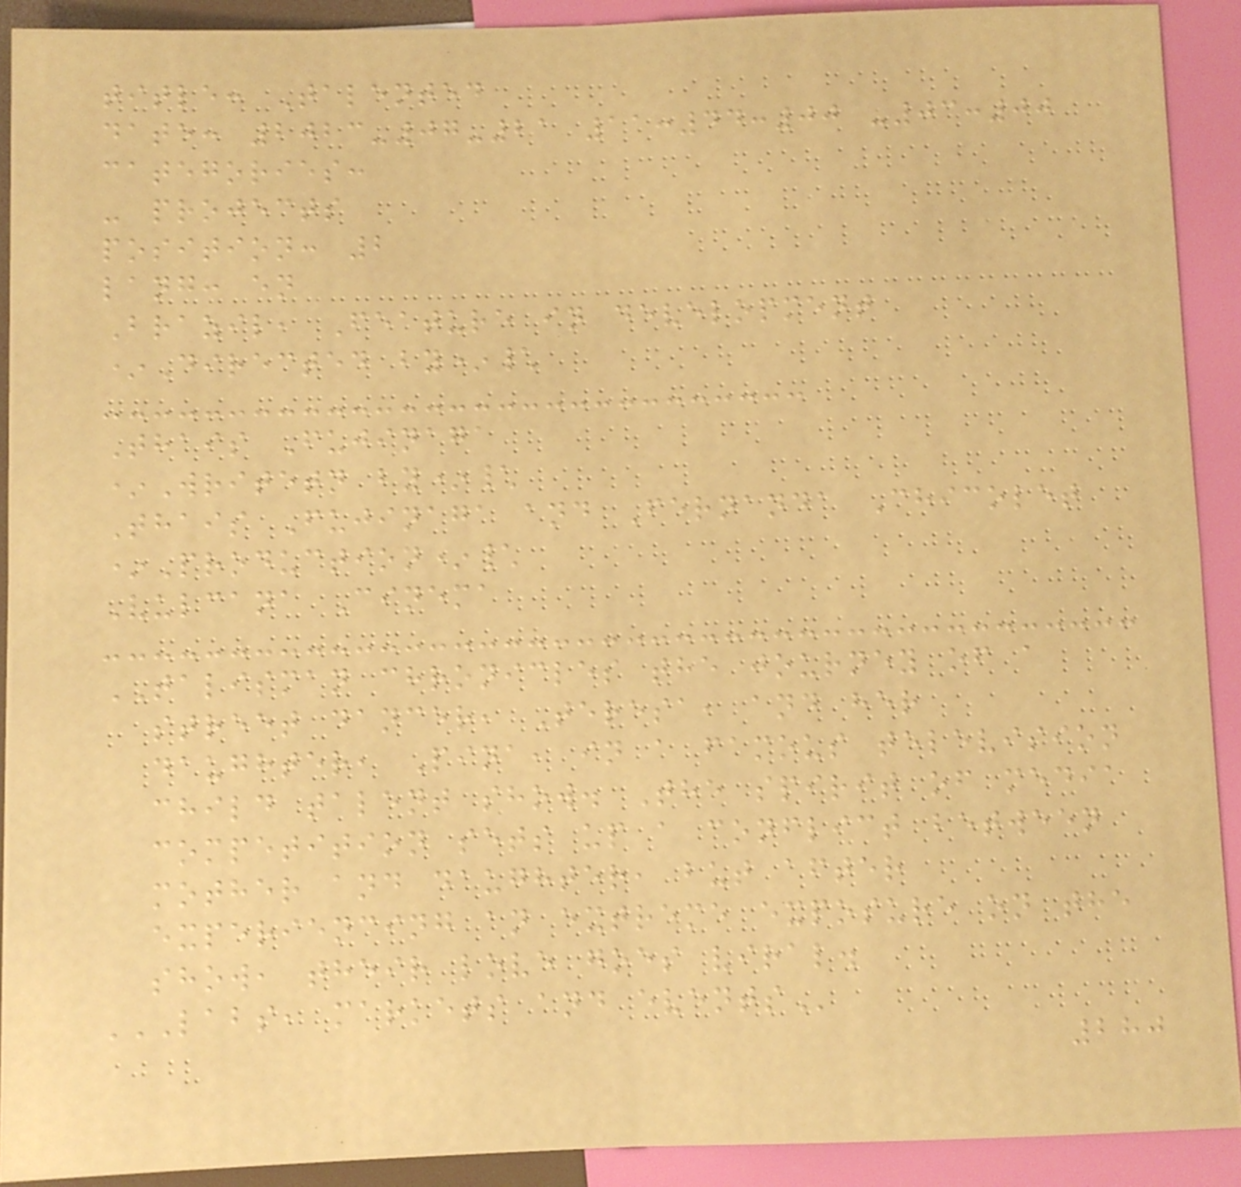title: Talented
date: 2023-07-21 11:44:00 -03:00
categories:
- projects
position: 2
lang: en
Brazil, Feature in development
*Directed by*\
Thais Fujinaga
*Writetn by*\
Thais Fujinaga and Fernanda Chicolet
*Production*\
Vulcana Cinema
TALISMAN chronicles the journey of a
street dancer, Teresa, and her
daughter, Pina, in a famous television
child talent show. The spirit of media
competition sets up a conflict between
mother and daughter, but after
experiencing an extreme exposure on the
show, their love goes viral.
LABS, MARKETS AND EVENTS
280
